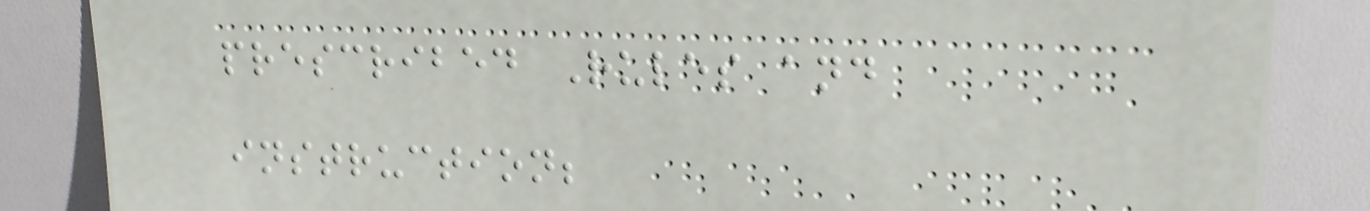prescribed Rules and
instruction;
